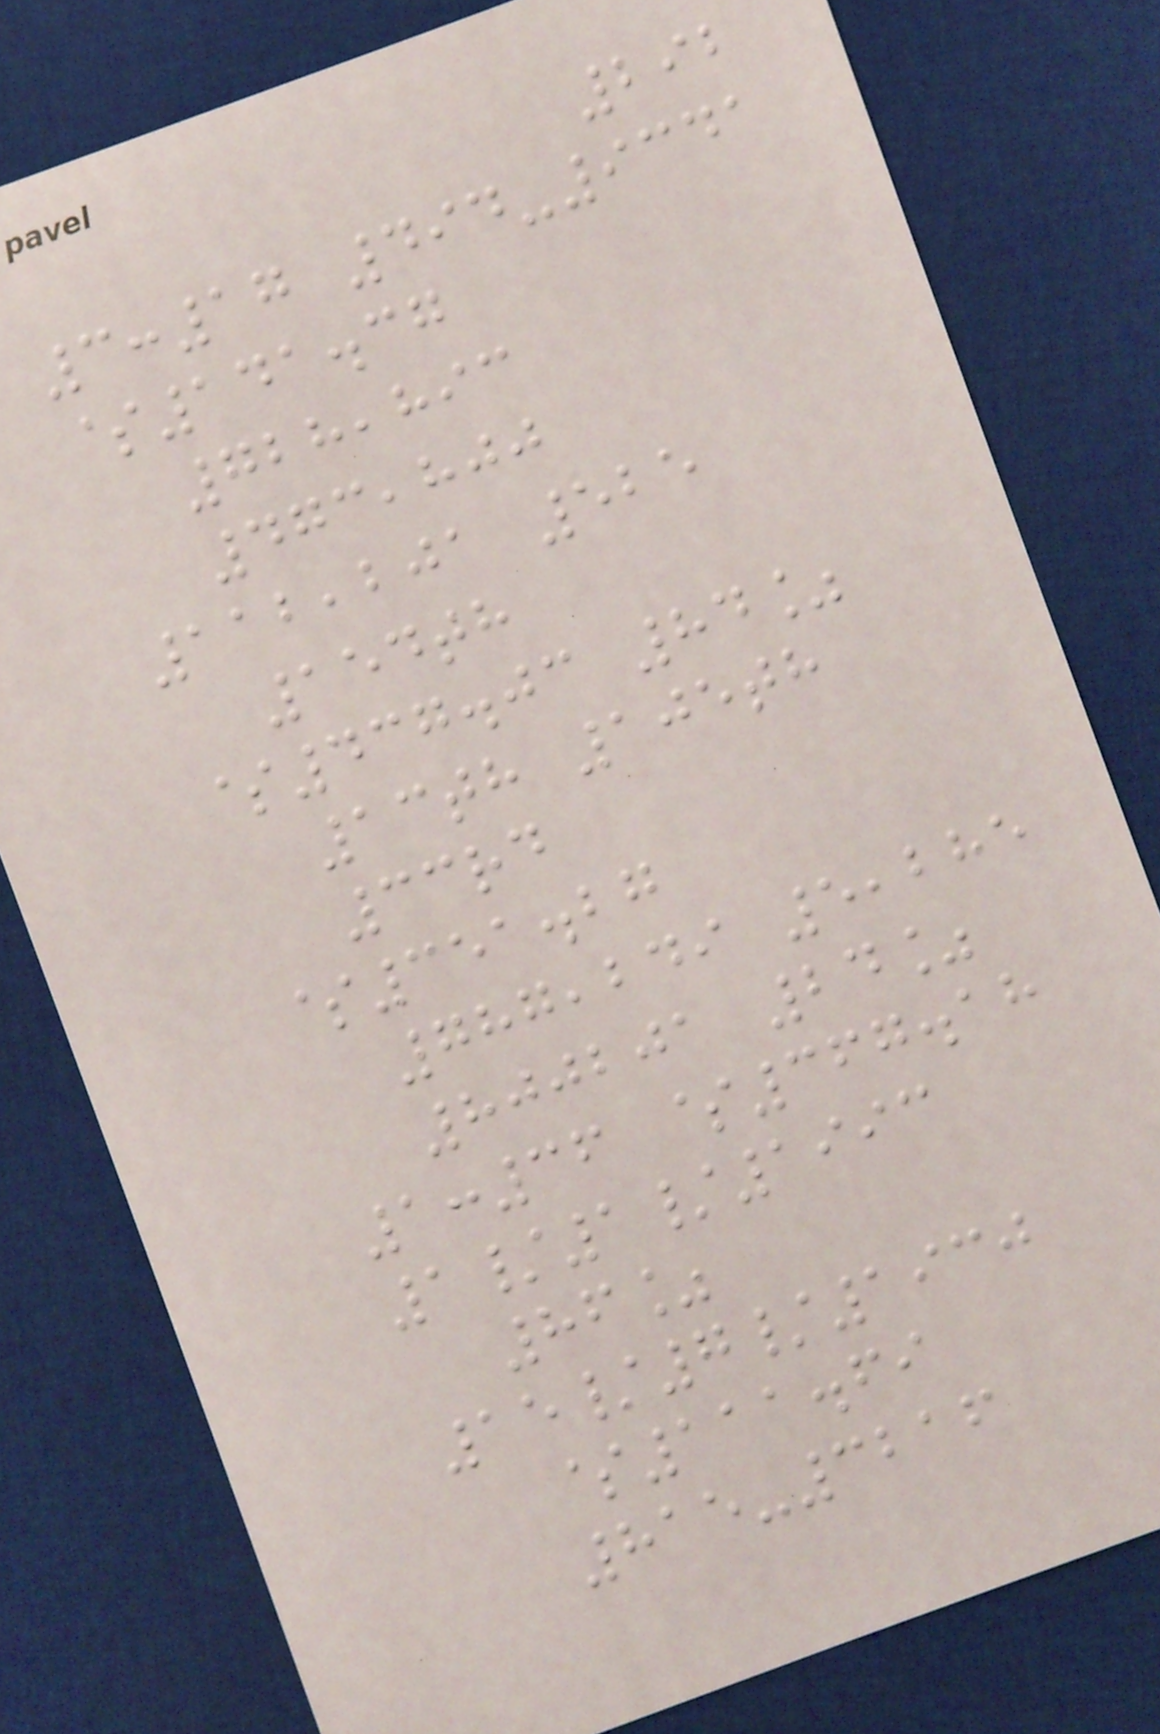292
3:17 494-9341
$141.37
728,893
473,800
112,201 525
154th
$437.03 84%
13th 105th
33rd
$351.27
787,249 5,285
800201 24%
1:36 $367.18
1/1/1993
86%
15/7/1930
$111.69
815-3216
